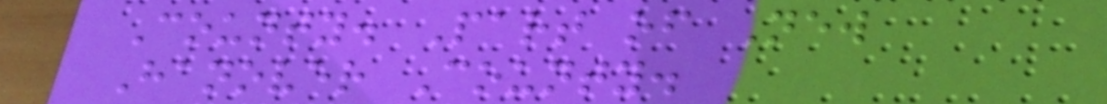County. Part of New
Hanover County.
